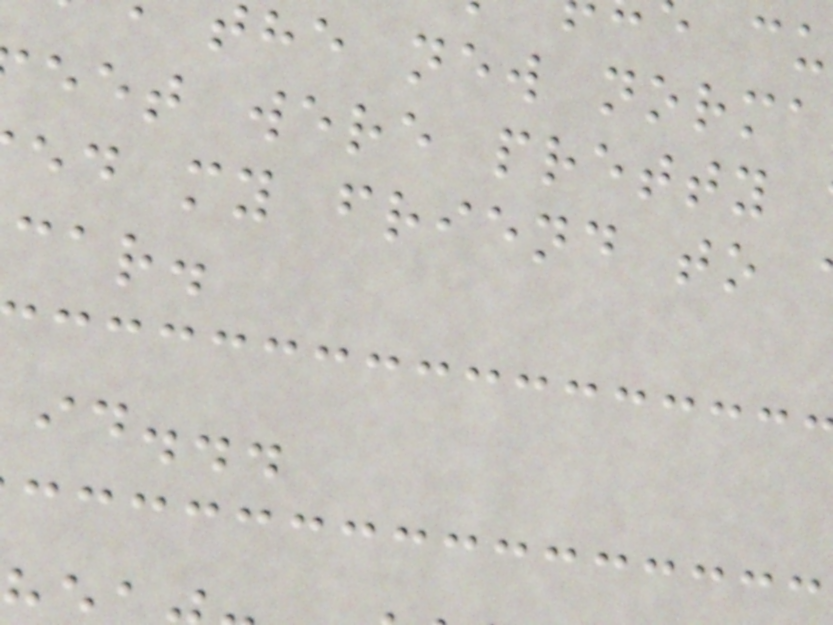he new norma
eet were pretty
ed my friend to
car.
id...
